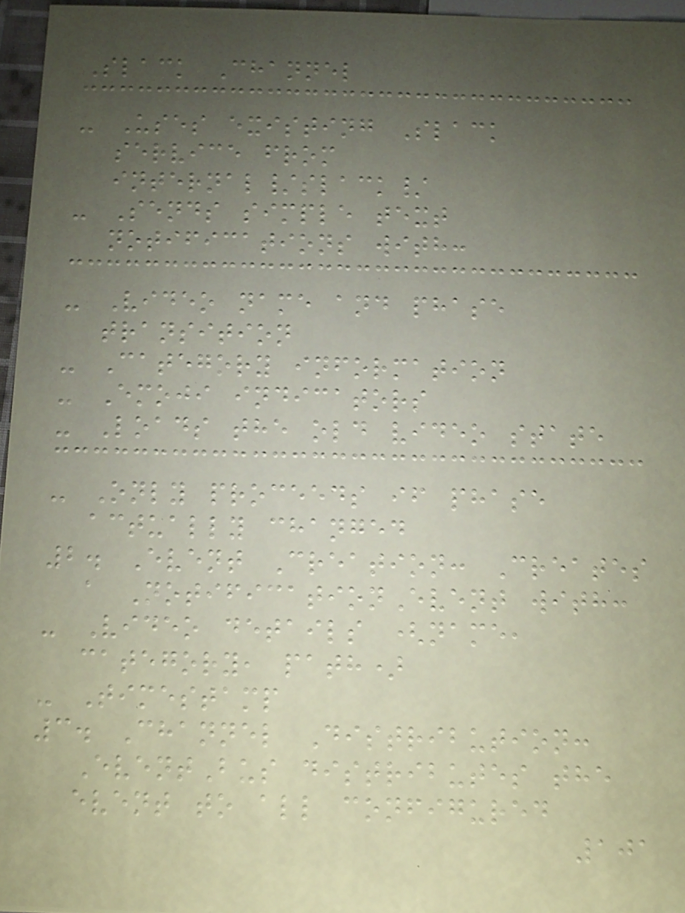Slack Channel
- Uses existing Slack
service from
internal/slack/
- Sends simple text
notifications with:
- Video name and phase
transition
- Category information
- Emoji indicators
- Loads the old video state
- Only proceeds if phase
actually changed
2. Event Creation: Creates
a NotificationEvent with:
- Video details (name,
category, path)
- Timestamp
3. Channel Distribution:
EventBus distributes the
event to all configured
101
